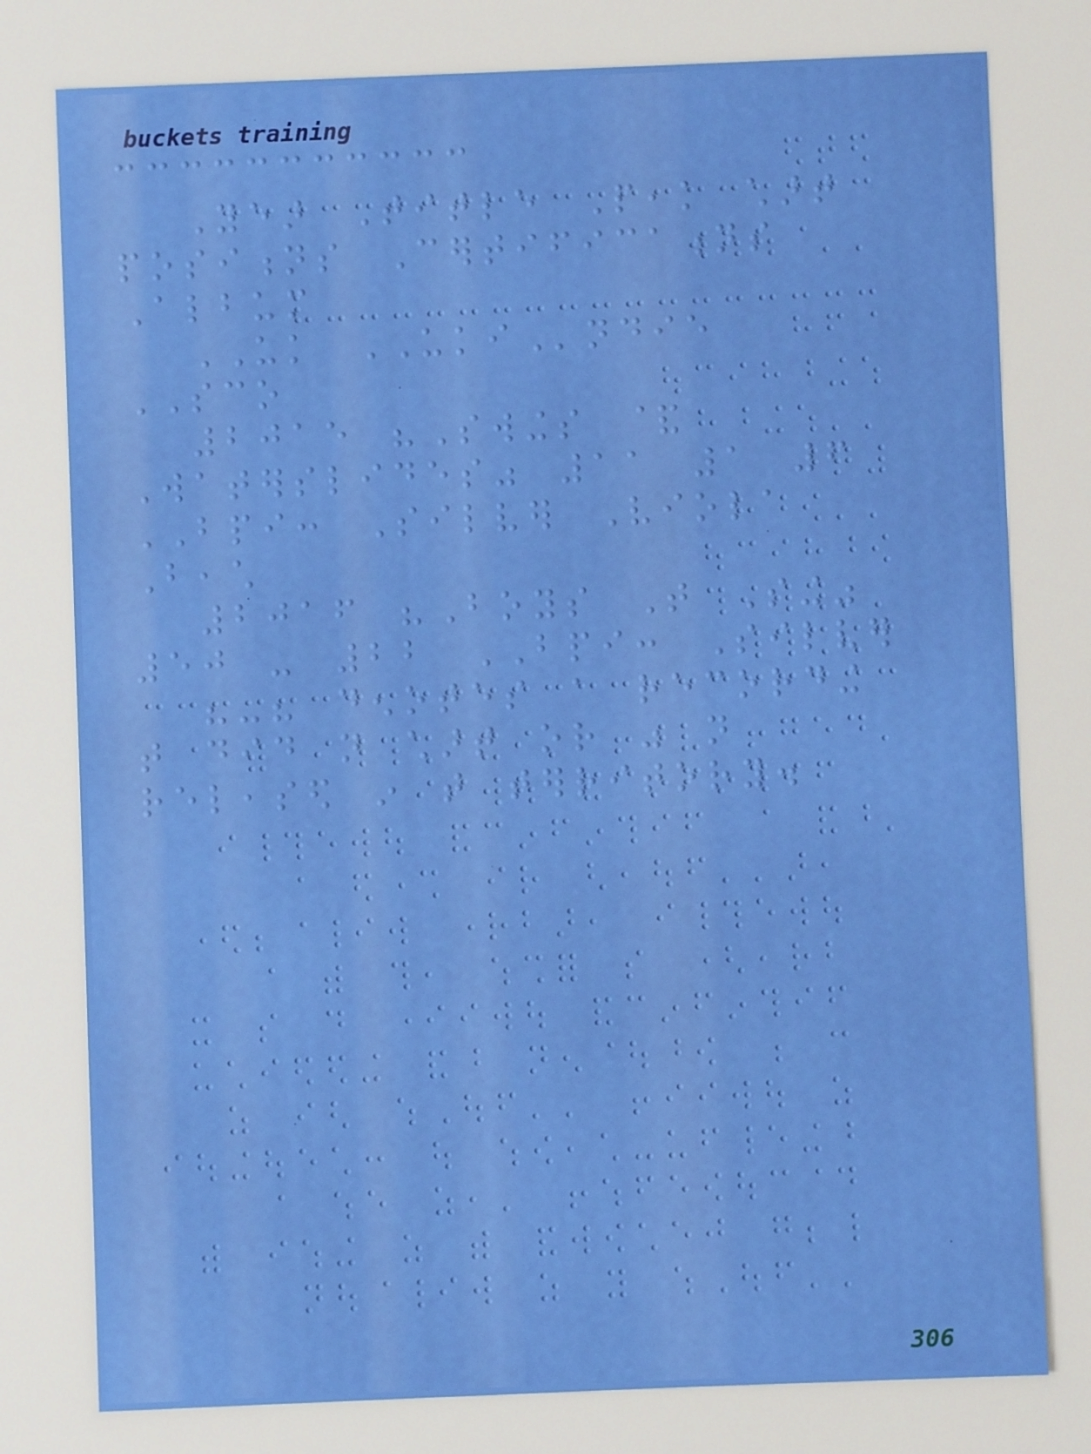Year Title Peak chart
positions Certifications
Album
UK UKIndie
SCO
2015 "Swings &
Waterslides" 11 1 6
BPI: Silver Viola
Beach
2016 "Boys That Sing"
50 - 22 BPI: Silver
"-" denotes a recording
that did not chart or was not
released in that territory.
